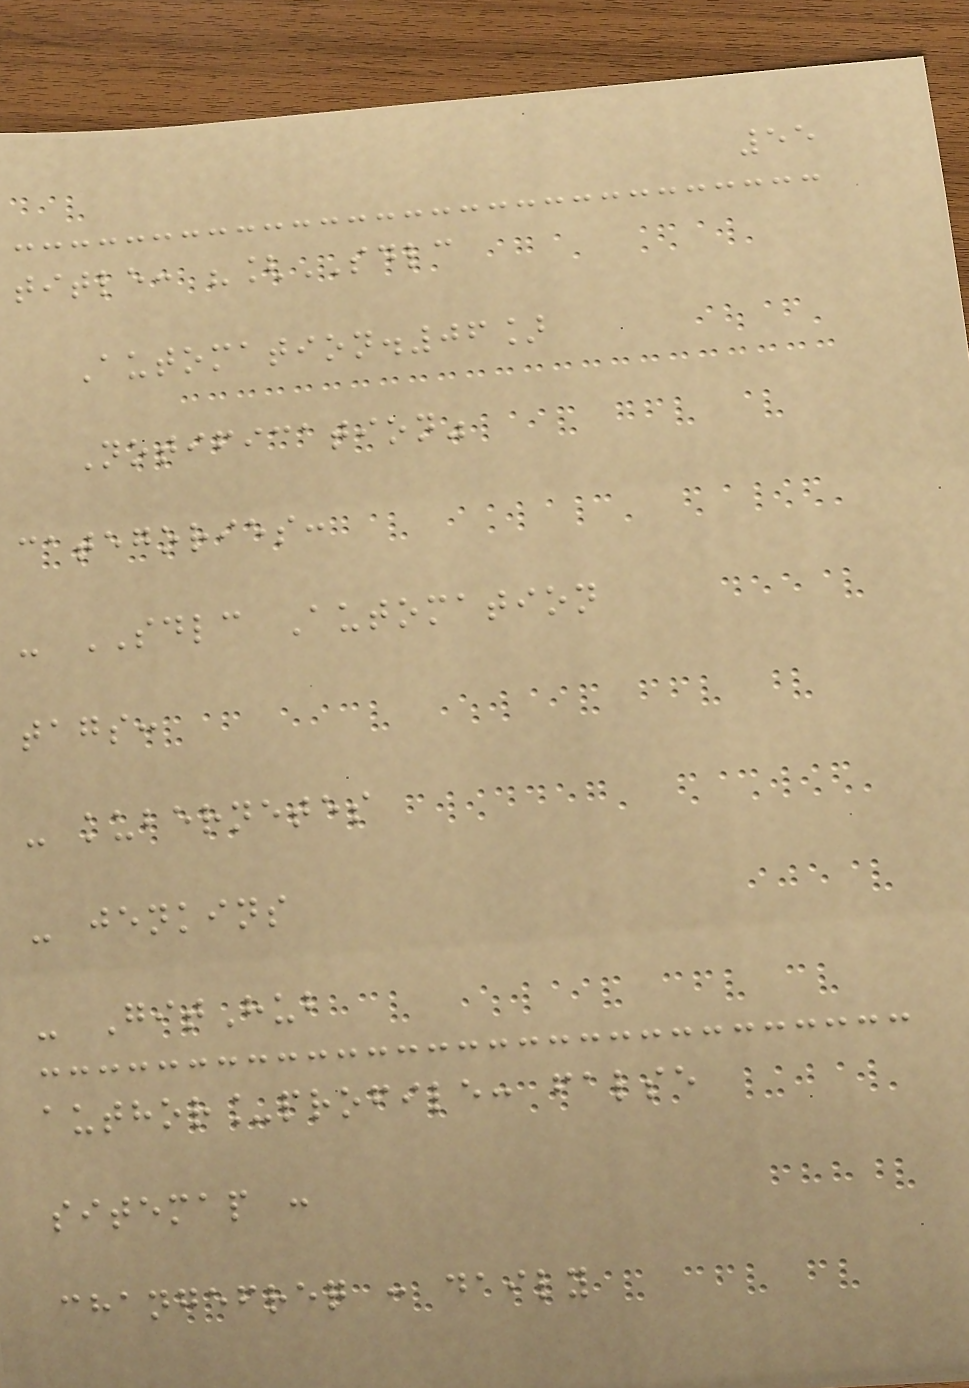55
title: "[SDLC
Automation.06]
Notification"
categories:
- SDLC Automation
tags:
- kubernetes
- jenkins
- GitHub
author_profile: false
sitemap :
changefreq : daily
